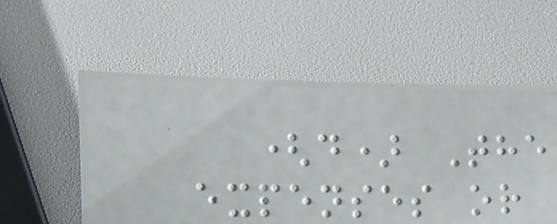(d) The
expenses or
